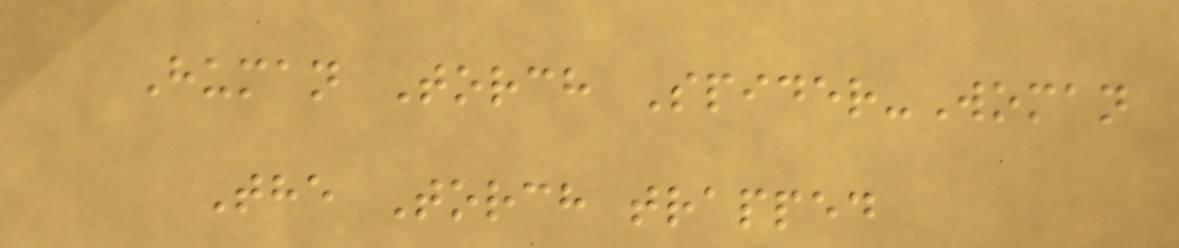Human Torch Spider-Woman
The Torch trapped
